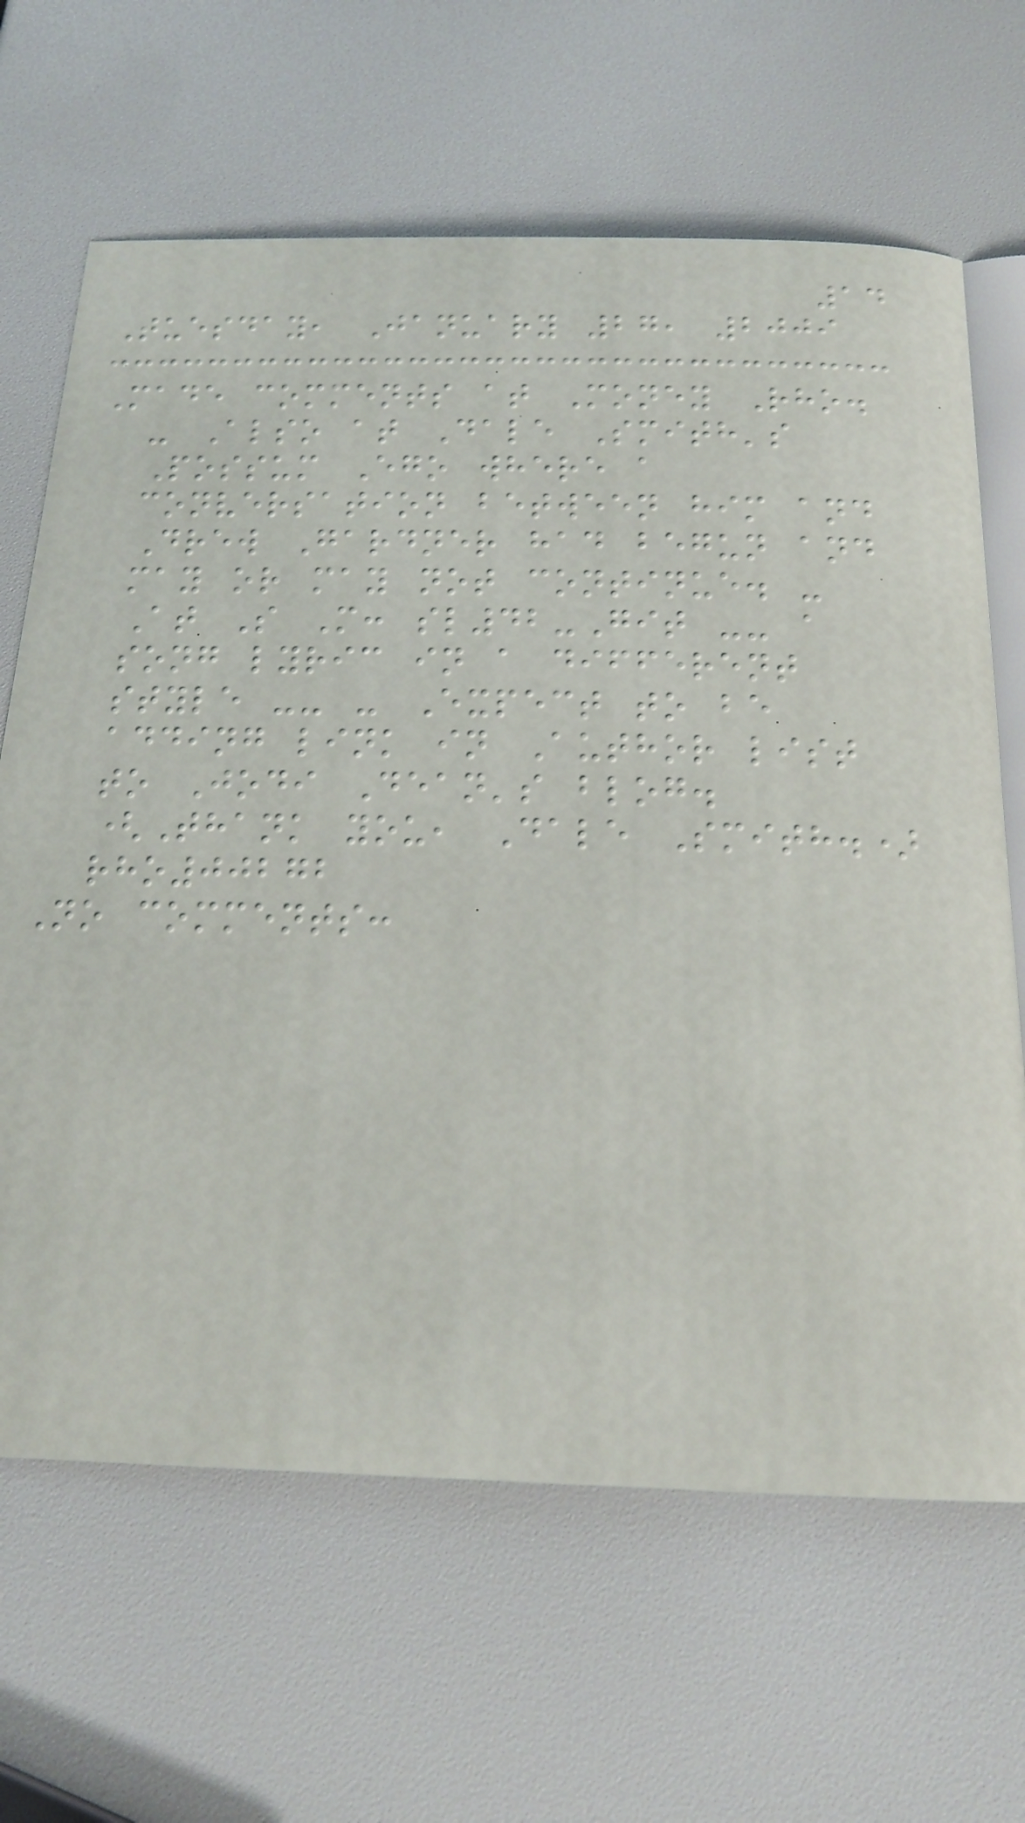14
Tuesday, January 27, 2009
Made comments at Money Rho.
- Also at Dale Smith's
Possum Ego where a
conversation between him and
Drew Gardner had begun and
may or may not continue. -
At S M: sl42-Git -- a
song lyric in a different
style -- - Expect to be
adding link in Author list
to Jodi Dean's blog.
(Thank you, Dale Smith.)
rho00272
No comments:
